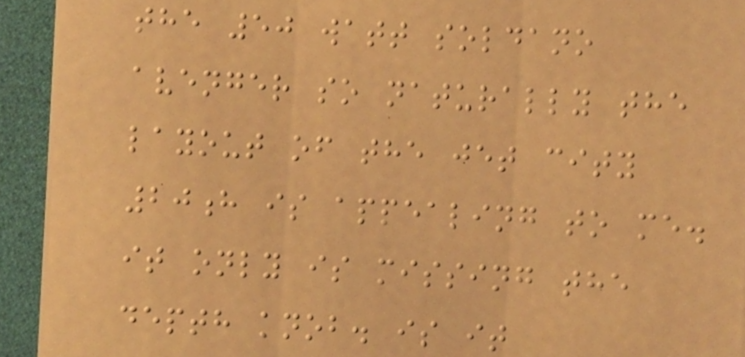the 50 watt soldano
avenger so naturally the
layout of the jet city
20h is appealing to me.
it only is missing the
depth knob. is it
